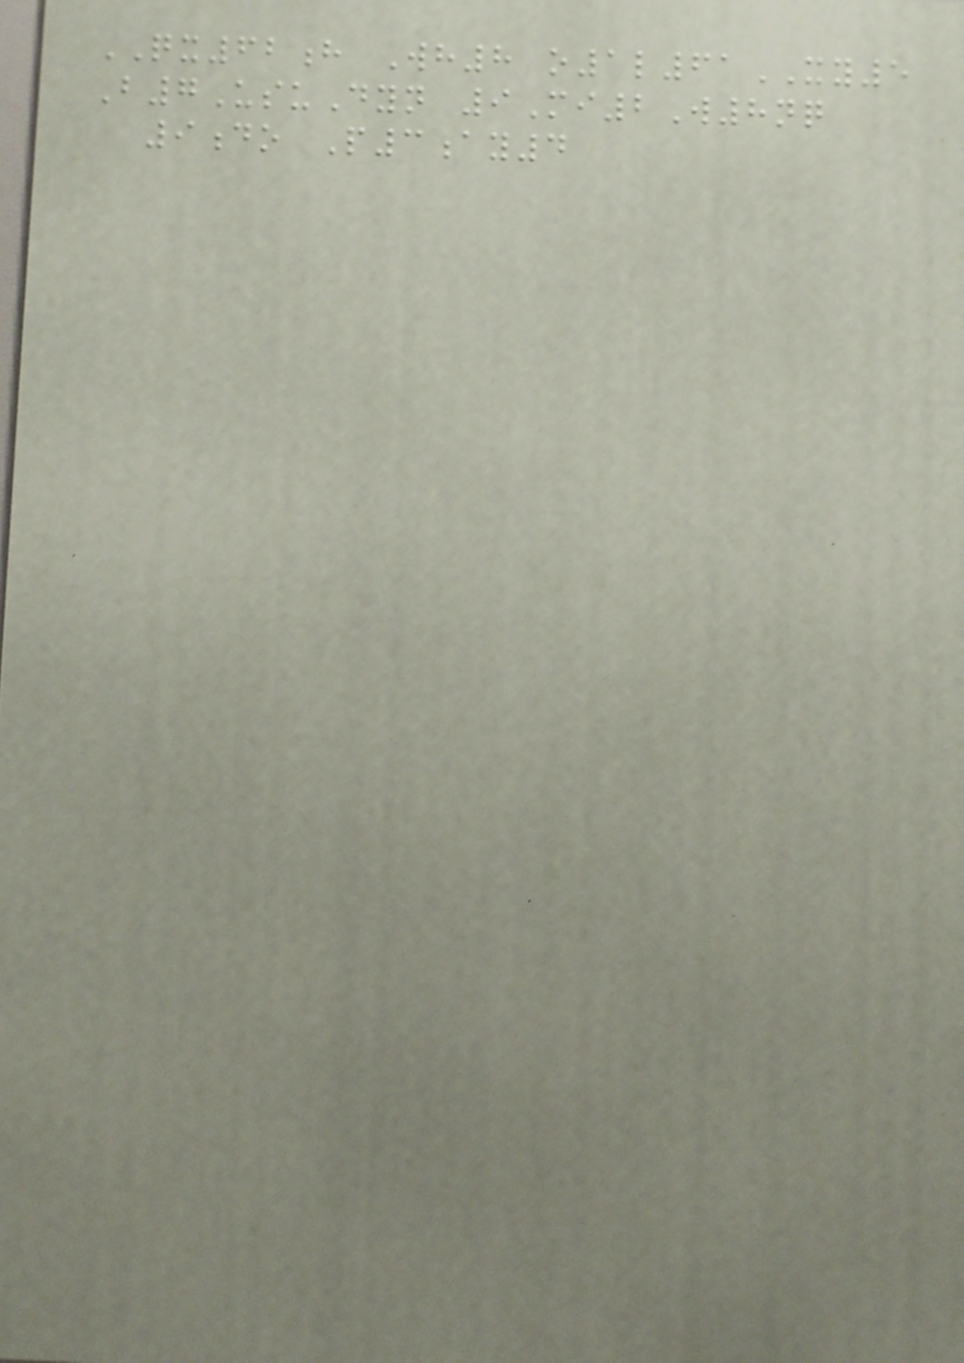QX62h Wh8 o1l61XY5
B7UsuDyn 9Mi2W8nq
9do P3ay4
